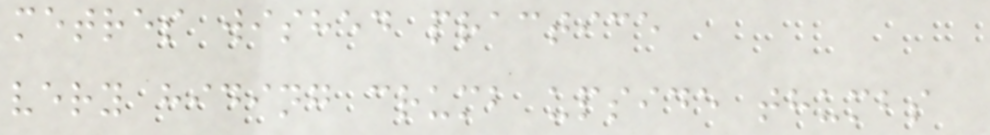metres wished practice
very hiding crumb upside thumbs
